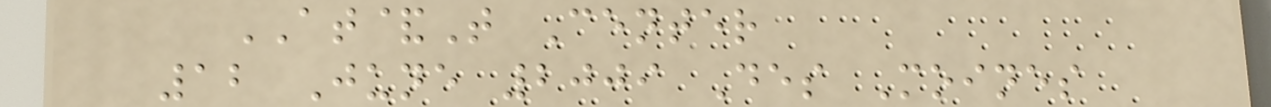AT&T Center
12 June 2009 Des Moines
